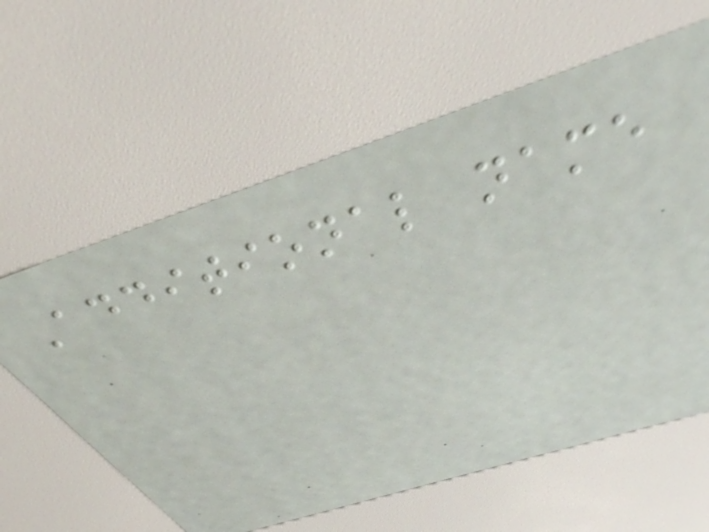Additional name
